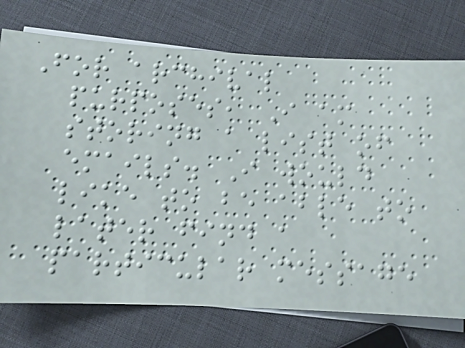For archival
purposes, I am
storing a list of
emails. I would
like to be able to
later find a
particular message
